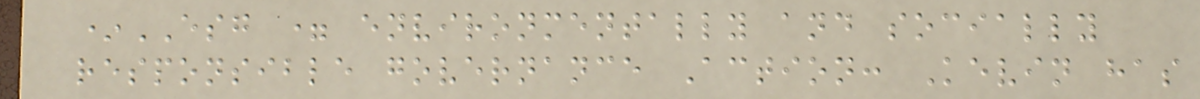*ESG = environmentally and socially
responsible governance Action: Kevin has
